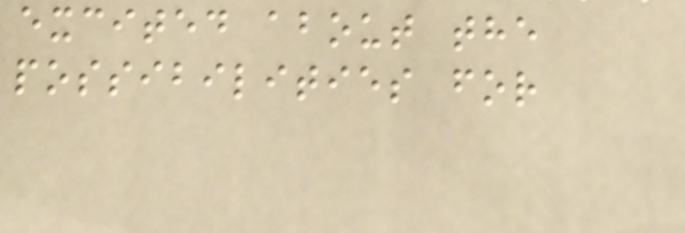excited about the
possibilities for
